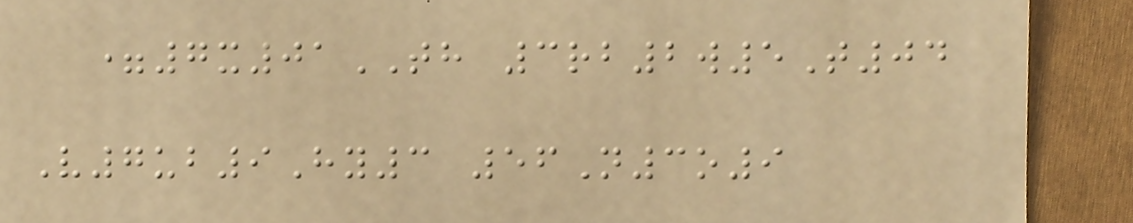=7x01TH 3rb2w5T04
V7ub9Hy3 56N3o9
